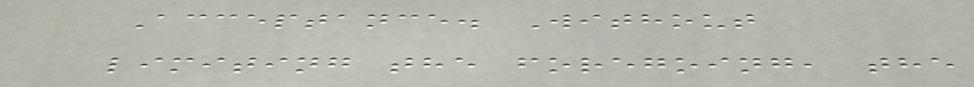Acceptance. Without
limiting the foregoing, the
